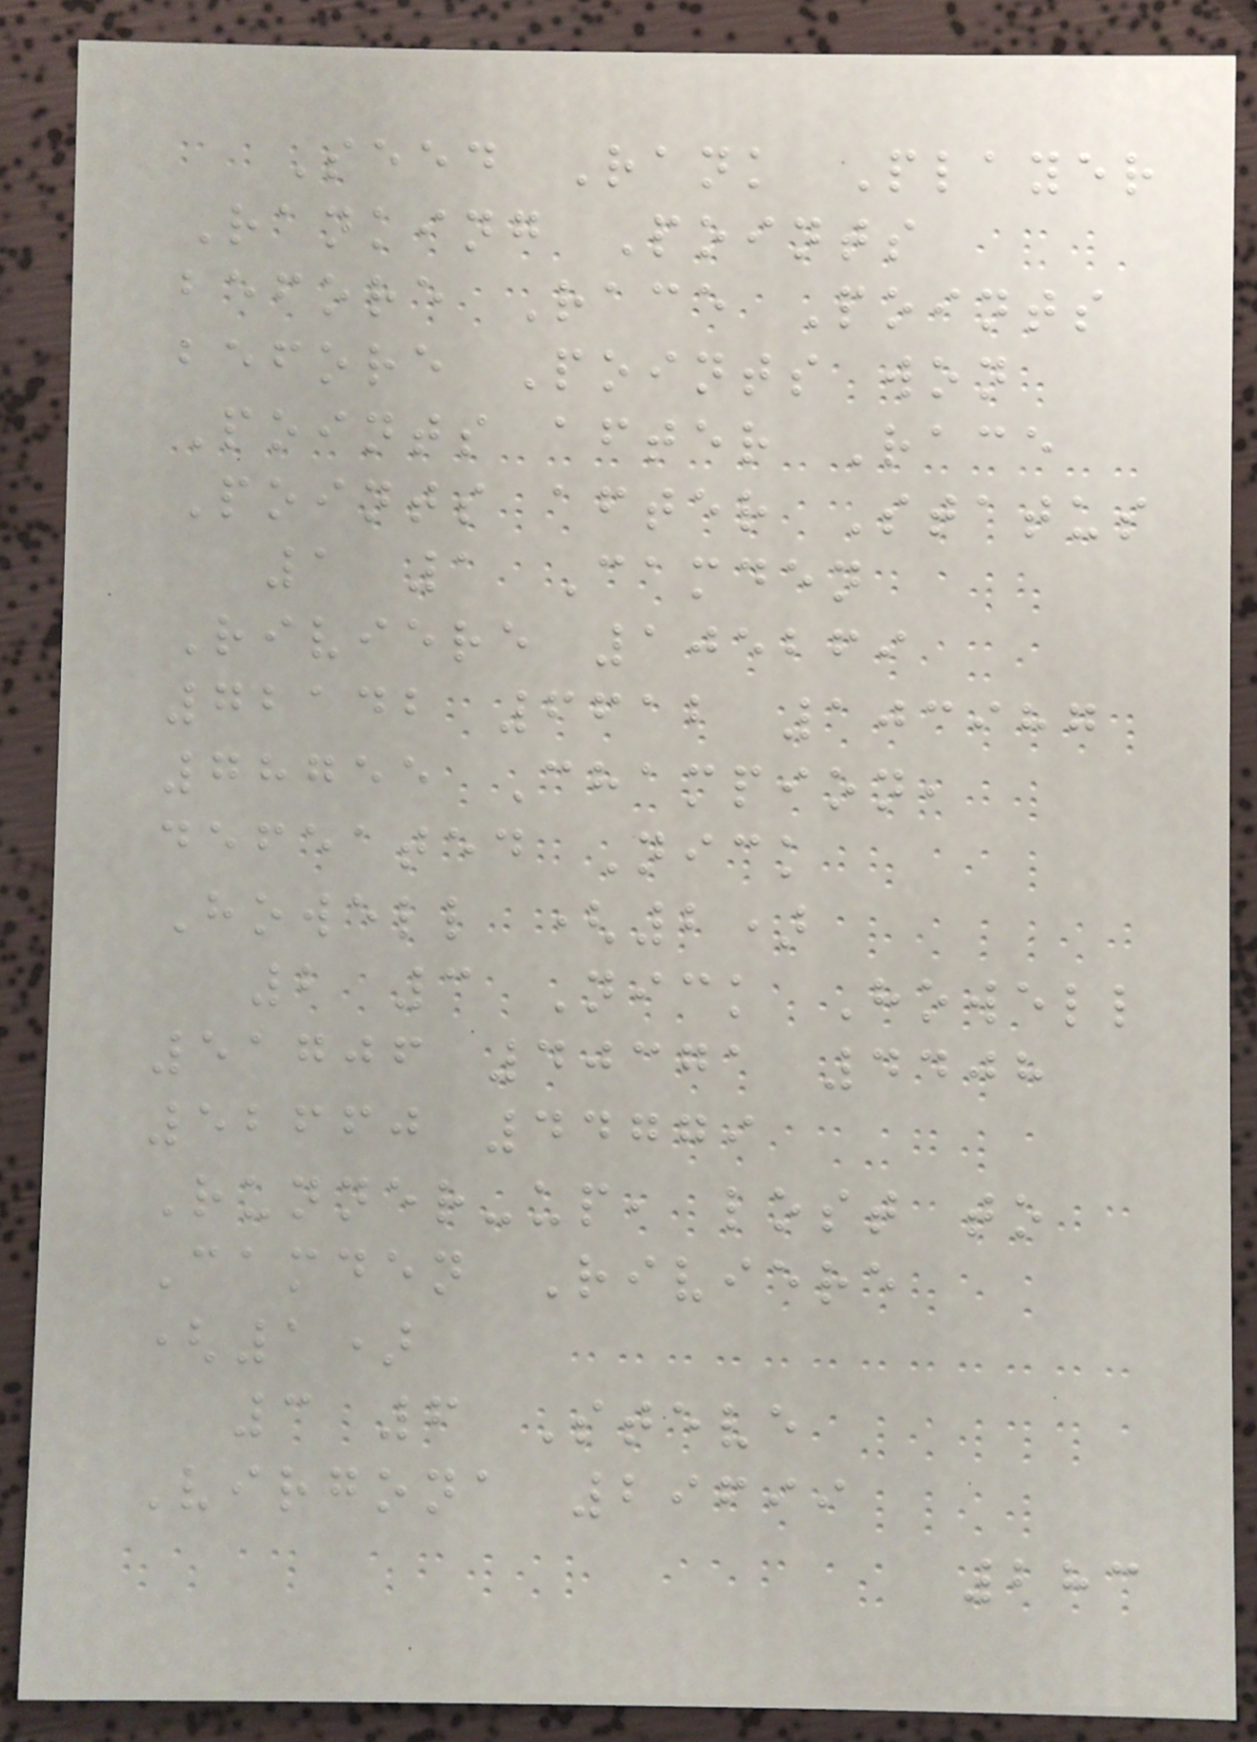Seed Rank Player
Ranking Points
before Race Points
before Points won
Points after Race
Points after Status
1 1 Camden
Riviere 105269
72142 6612 103987
78755 Champion,
defeated Nick
Howell (2)
2 3 Nick Howell
51706 40371 4408
52660 44779
Runner-up, lost to
Camden Riviere
(1)
3 6 Steve
Virgona 29699
283
